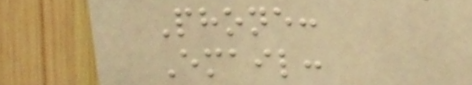Phone:
Email:
